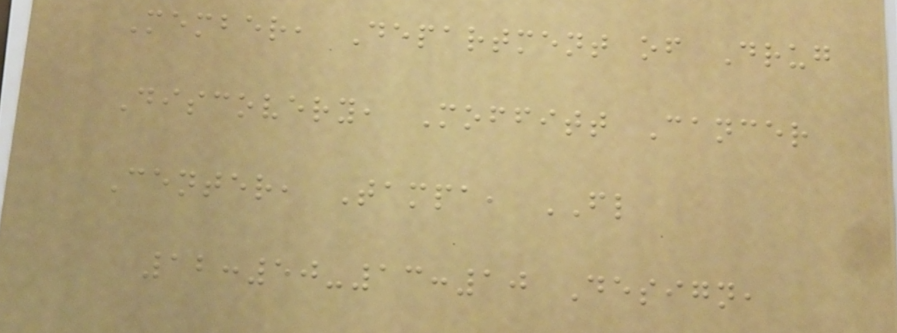Member, Department of Drug
Discovery, Moffitt Cancer
Center, Tampa, FL
12:50-13:10 Design,
